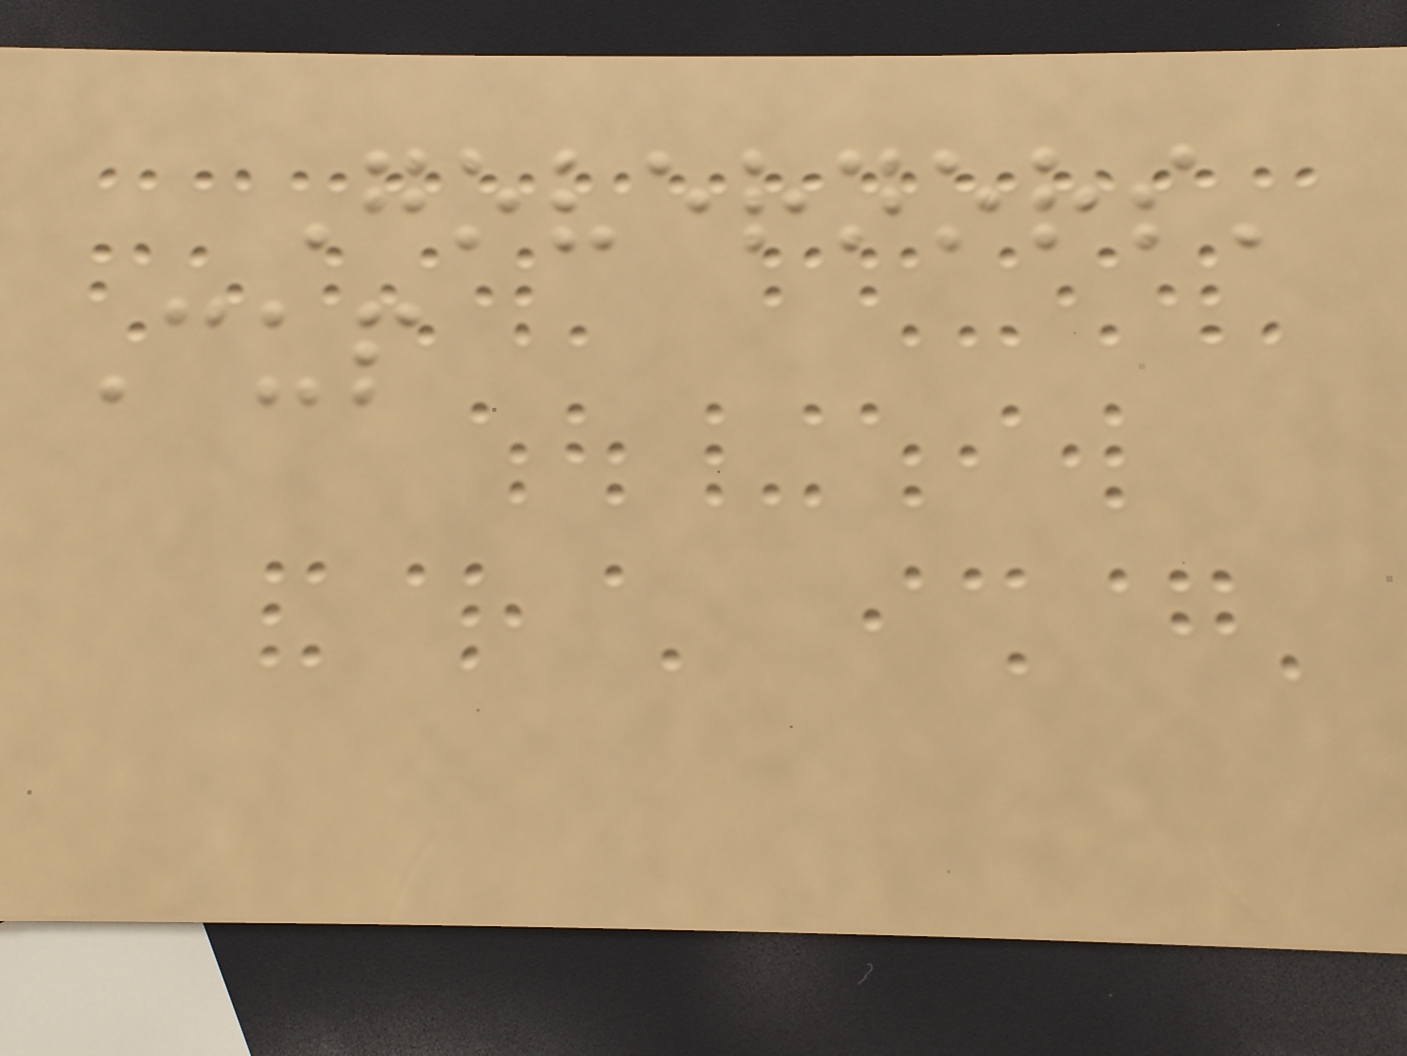Governors'
Cup
